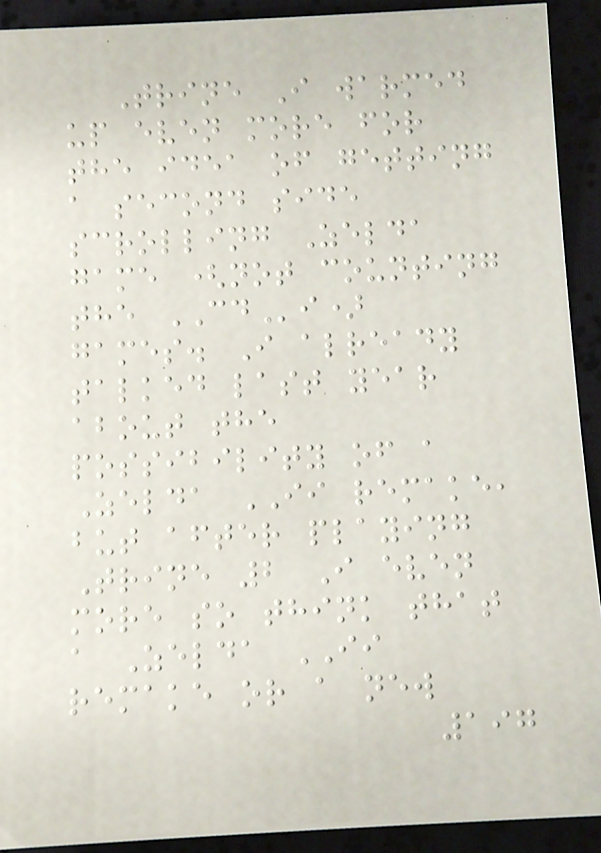Trine I warmed
up even more for
the idea of getting
a second side
scrolling Zelda
game (not counting
the CDi)
games. I already
talked last year
about the
possibility of a
Zelda II remake,
but after playing
Trine 2 I even
more so think that
a Zelda II
remake or a new
197
